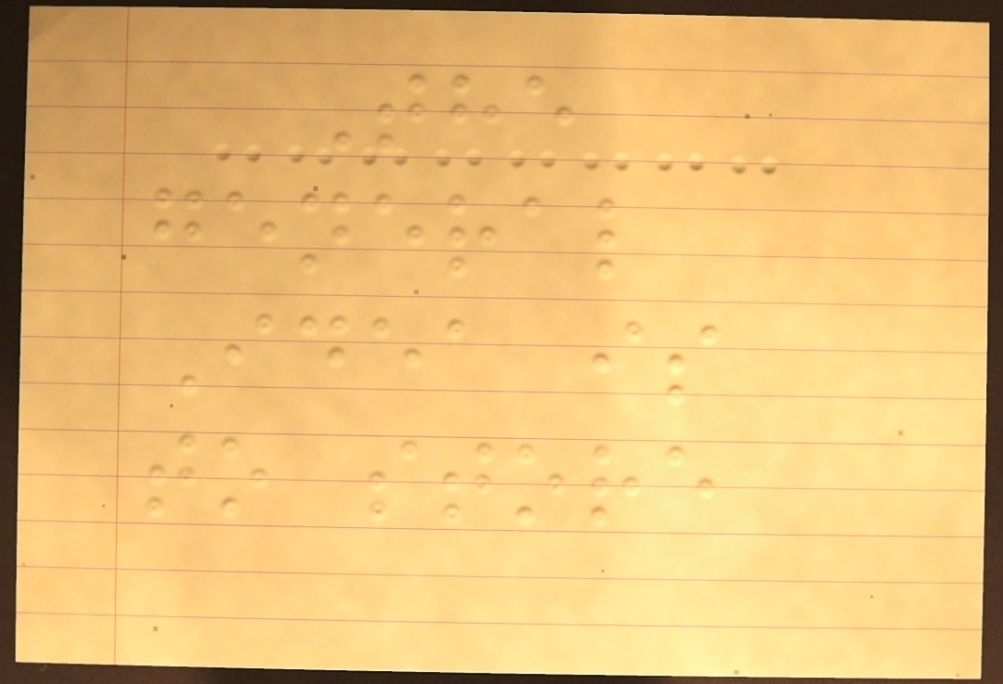The
general
Idea is
to store
